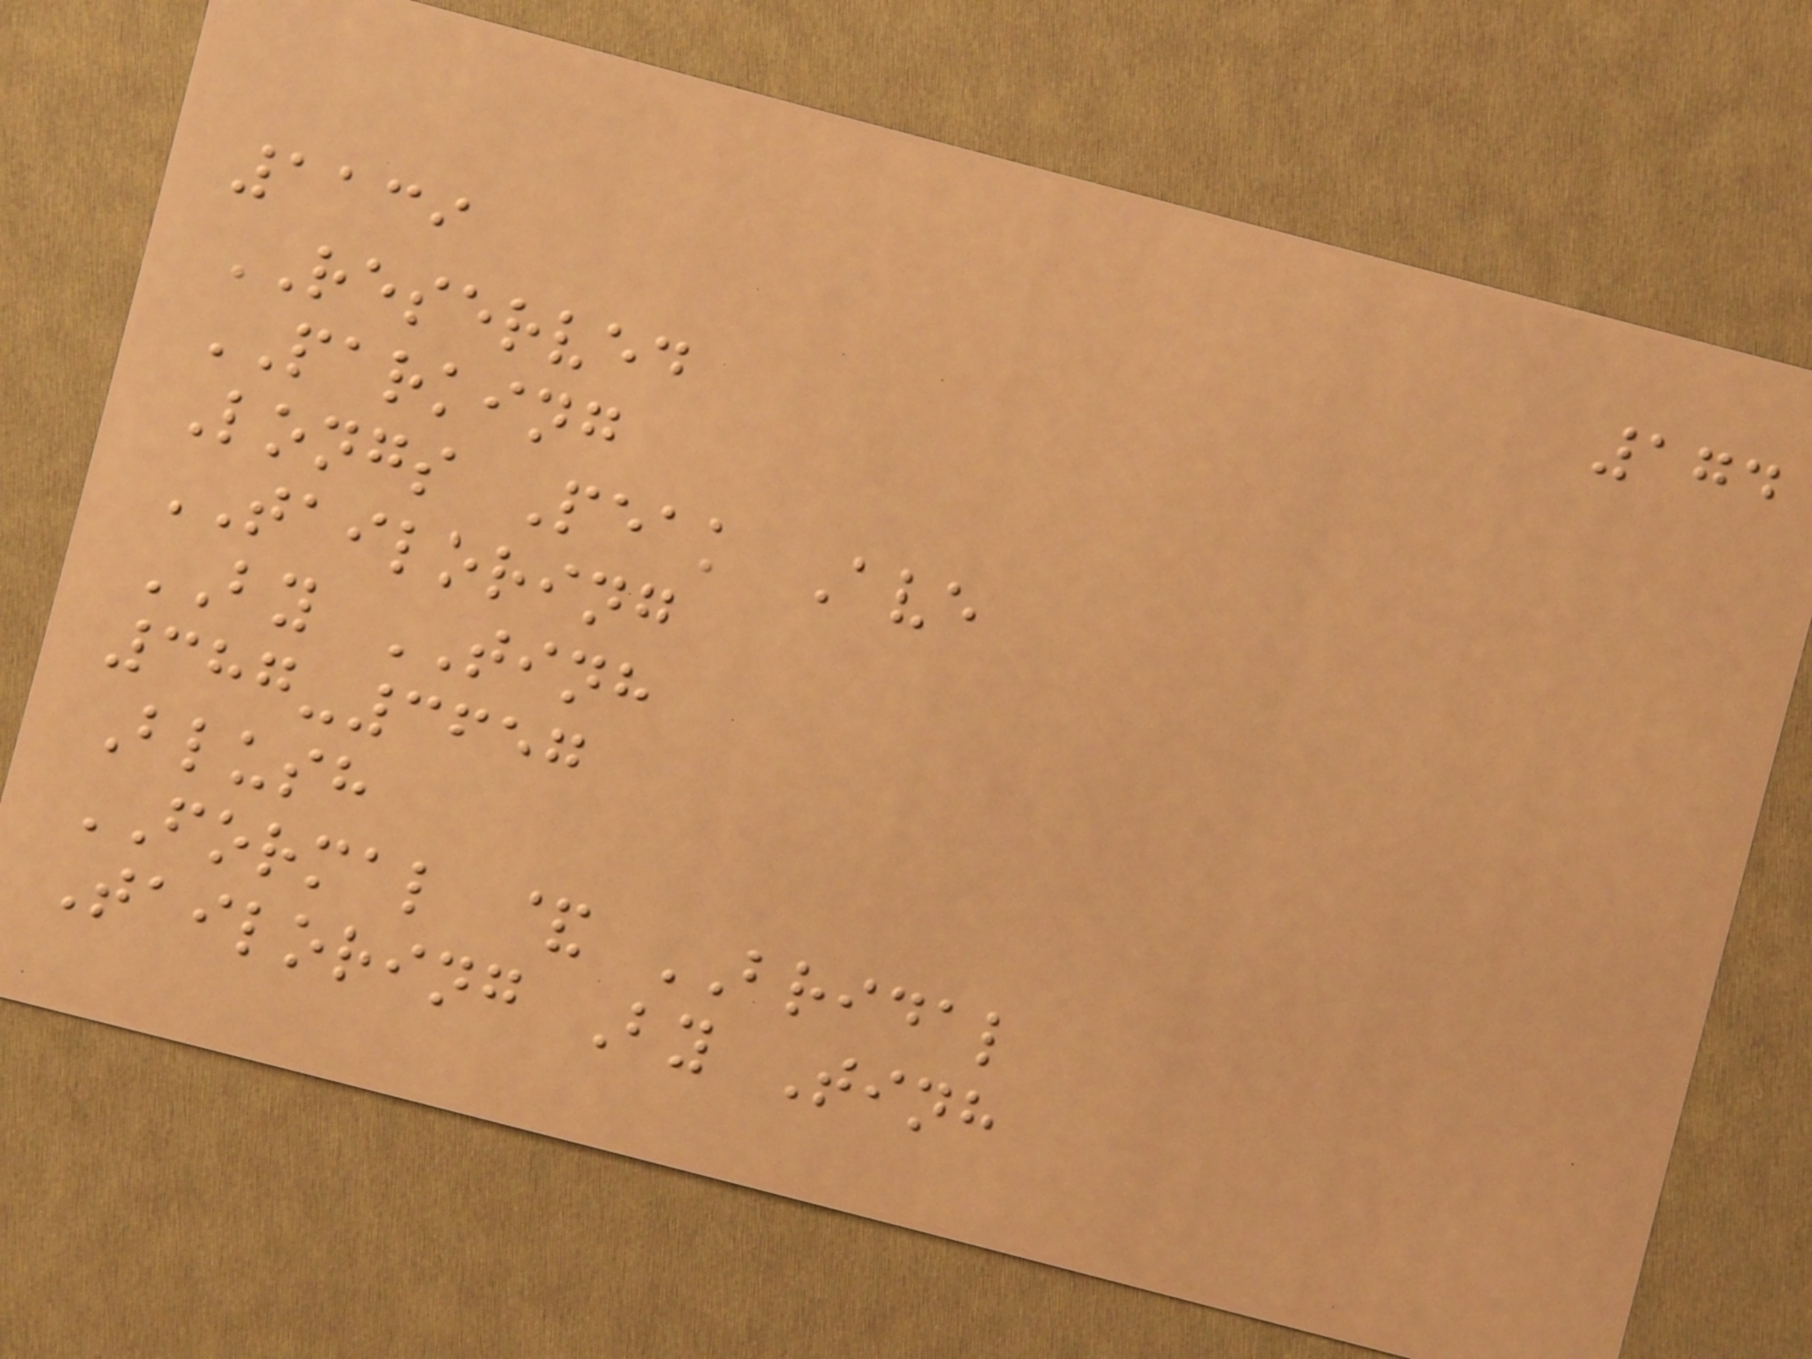174
1139
RESERVED
PARKING
Longs Peak Ave
TAILORING
BY TINH
387-3657
Blush
FORMAL & BRIDAL
Tailoring By Tinh
